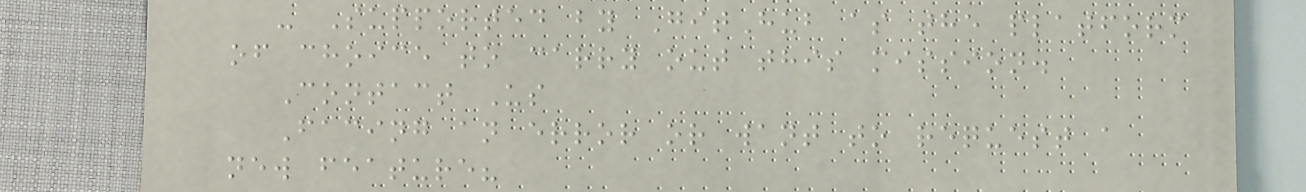- Supported by GitHub as the platform
of choice to carry out this mission.
Contact Us
Facing an error or want to request a
new feature?
